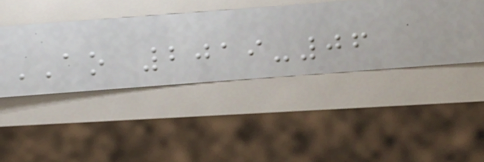AO 2019-06
